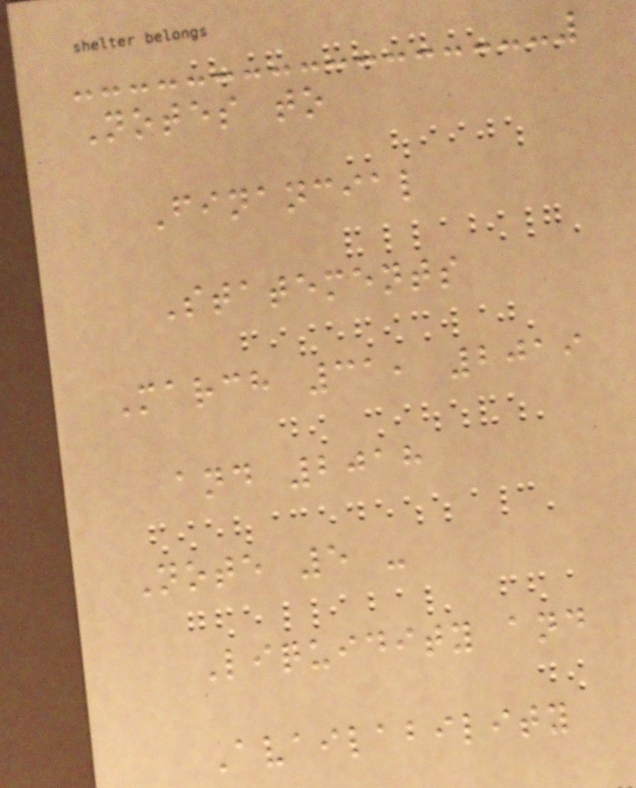Notes to
Financial
Statements
March 31, 2019
and 2018
Note 5 -
Liquidity and
Availability
